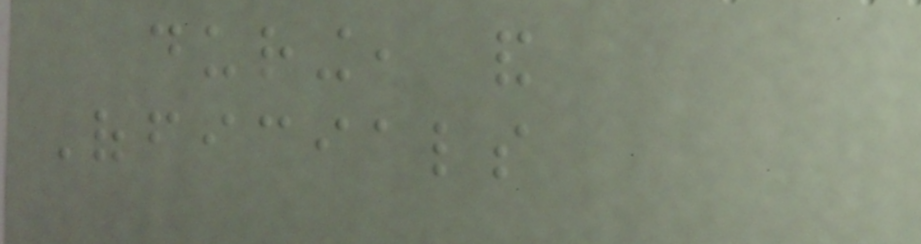during, and
Officials
